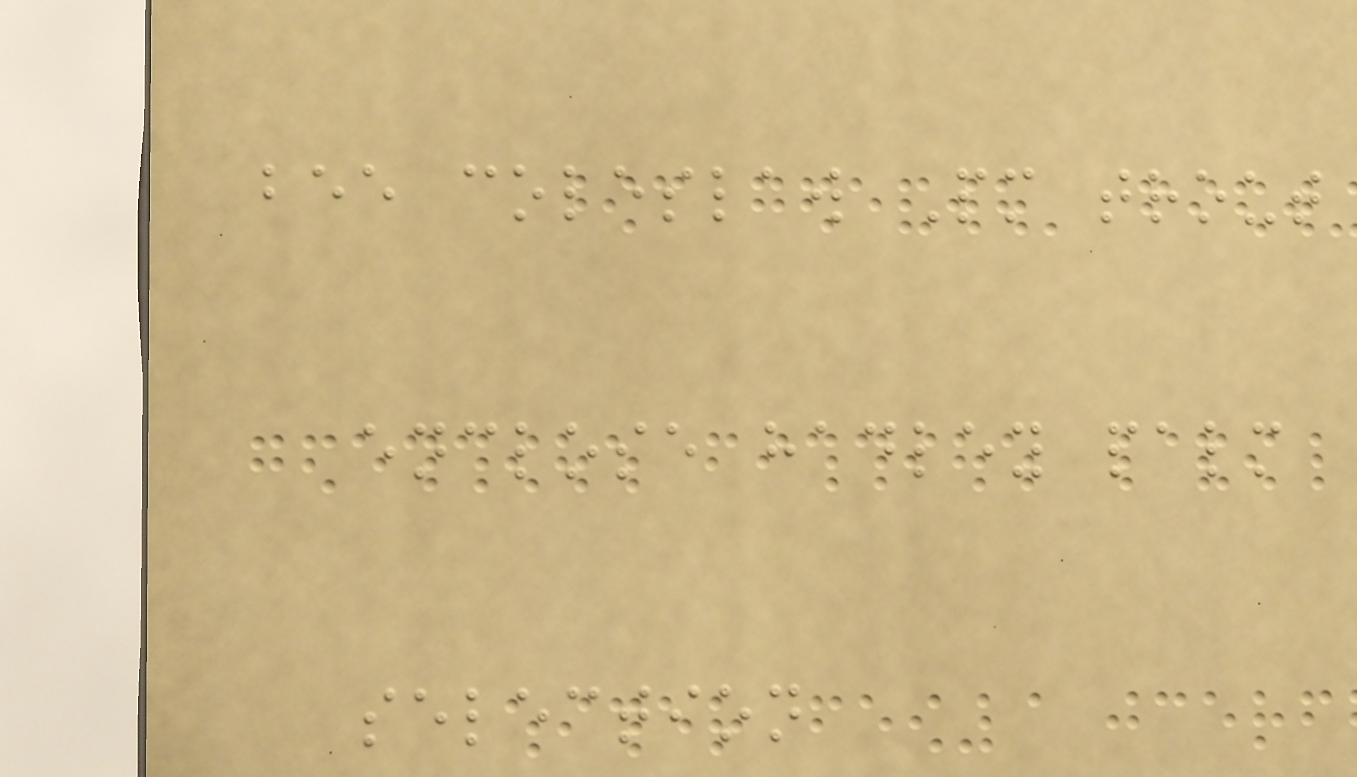bee coleslaw Pm trout
enclose hadley palm
selection
